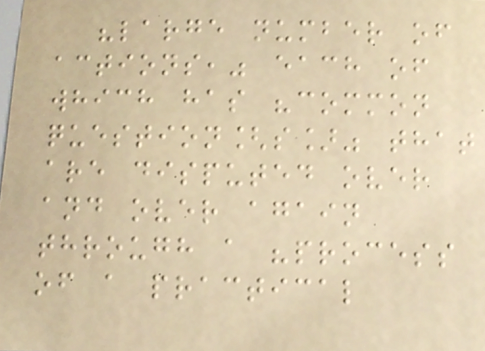"large number of
actions," each of
which has "common
question[s]" that
are disputed over
and over again
through a "process
of a practical
